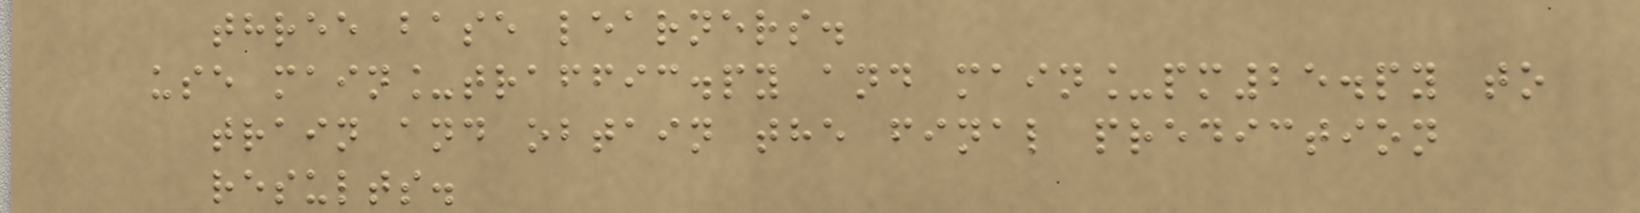three base learners.
use main_traffic.py and main_pm25.py to
train and obtain the final prediction
results.
